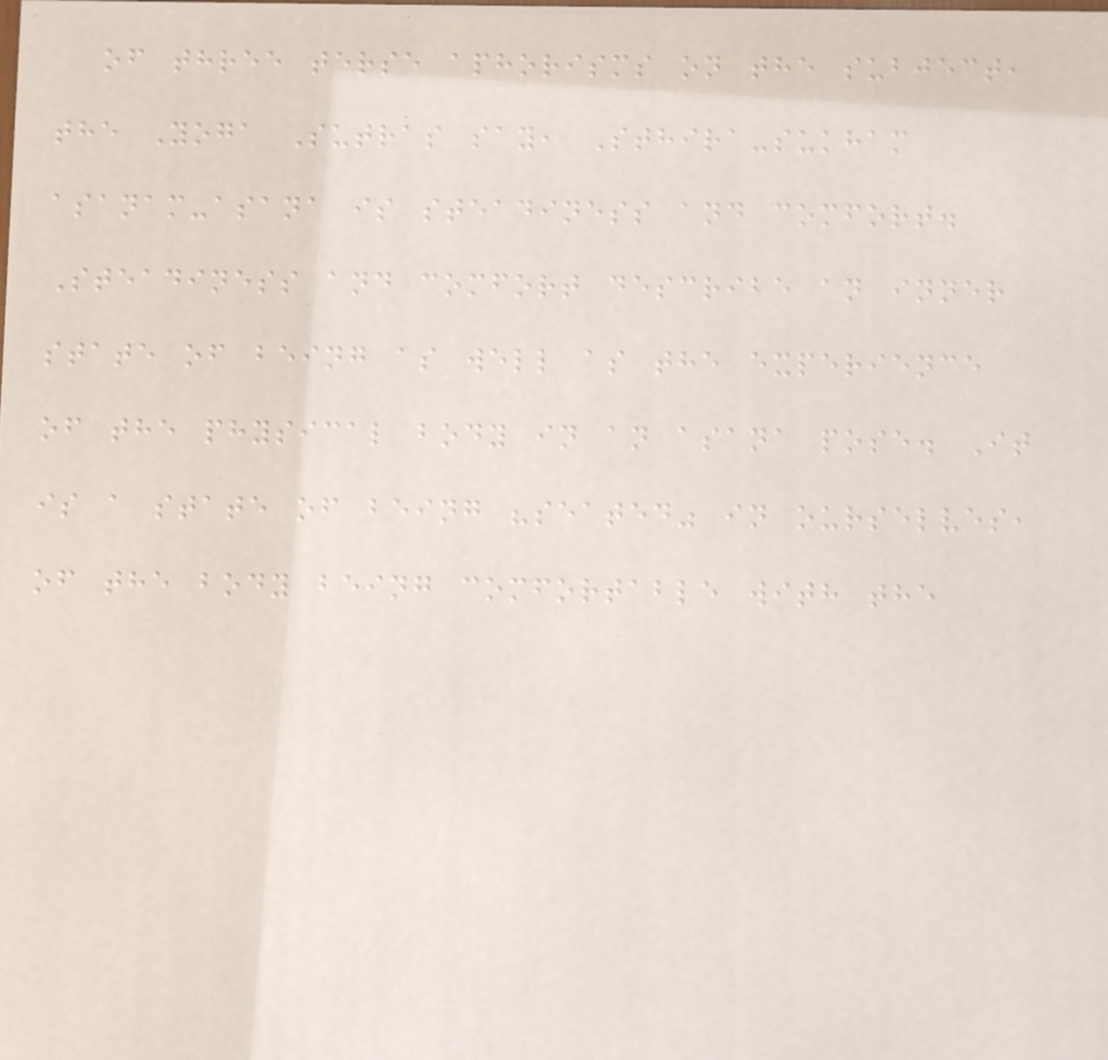of three terse aphorisms on the subject,
the Yoga Sutras say, Sthira-sukham
asanam-asana is steadiness and comfort.
Steadiness and comfort describe an inner
state of being as well as the experience
of the physical body in an asana pose. It
is a state of being "seated" in ourselves,
of the body being comfortable with the
